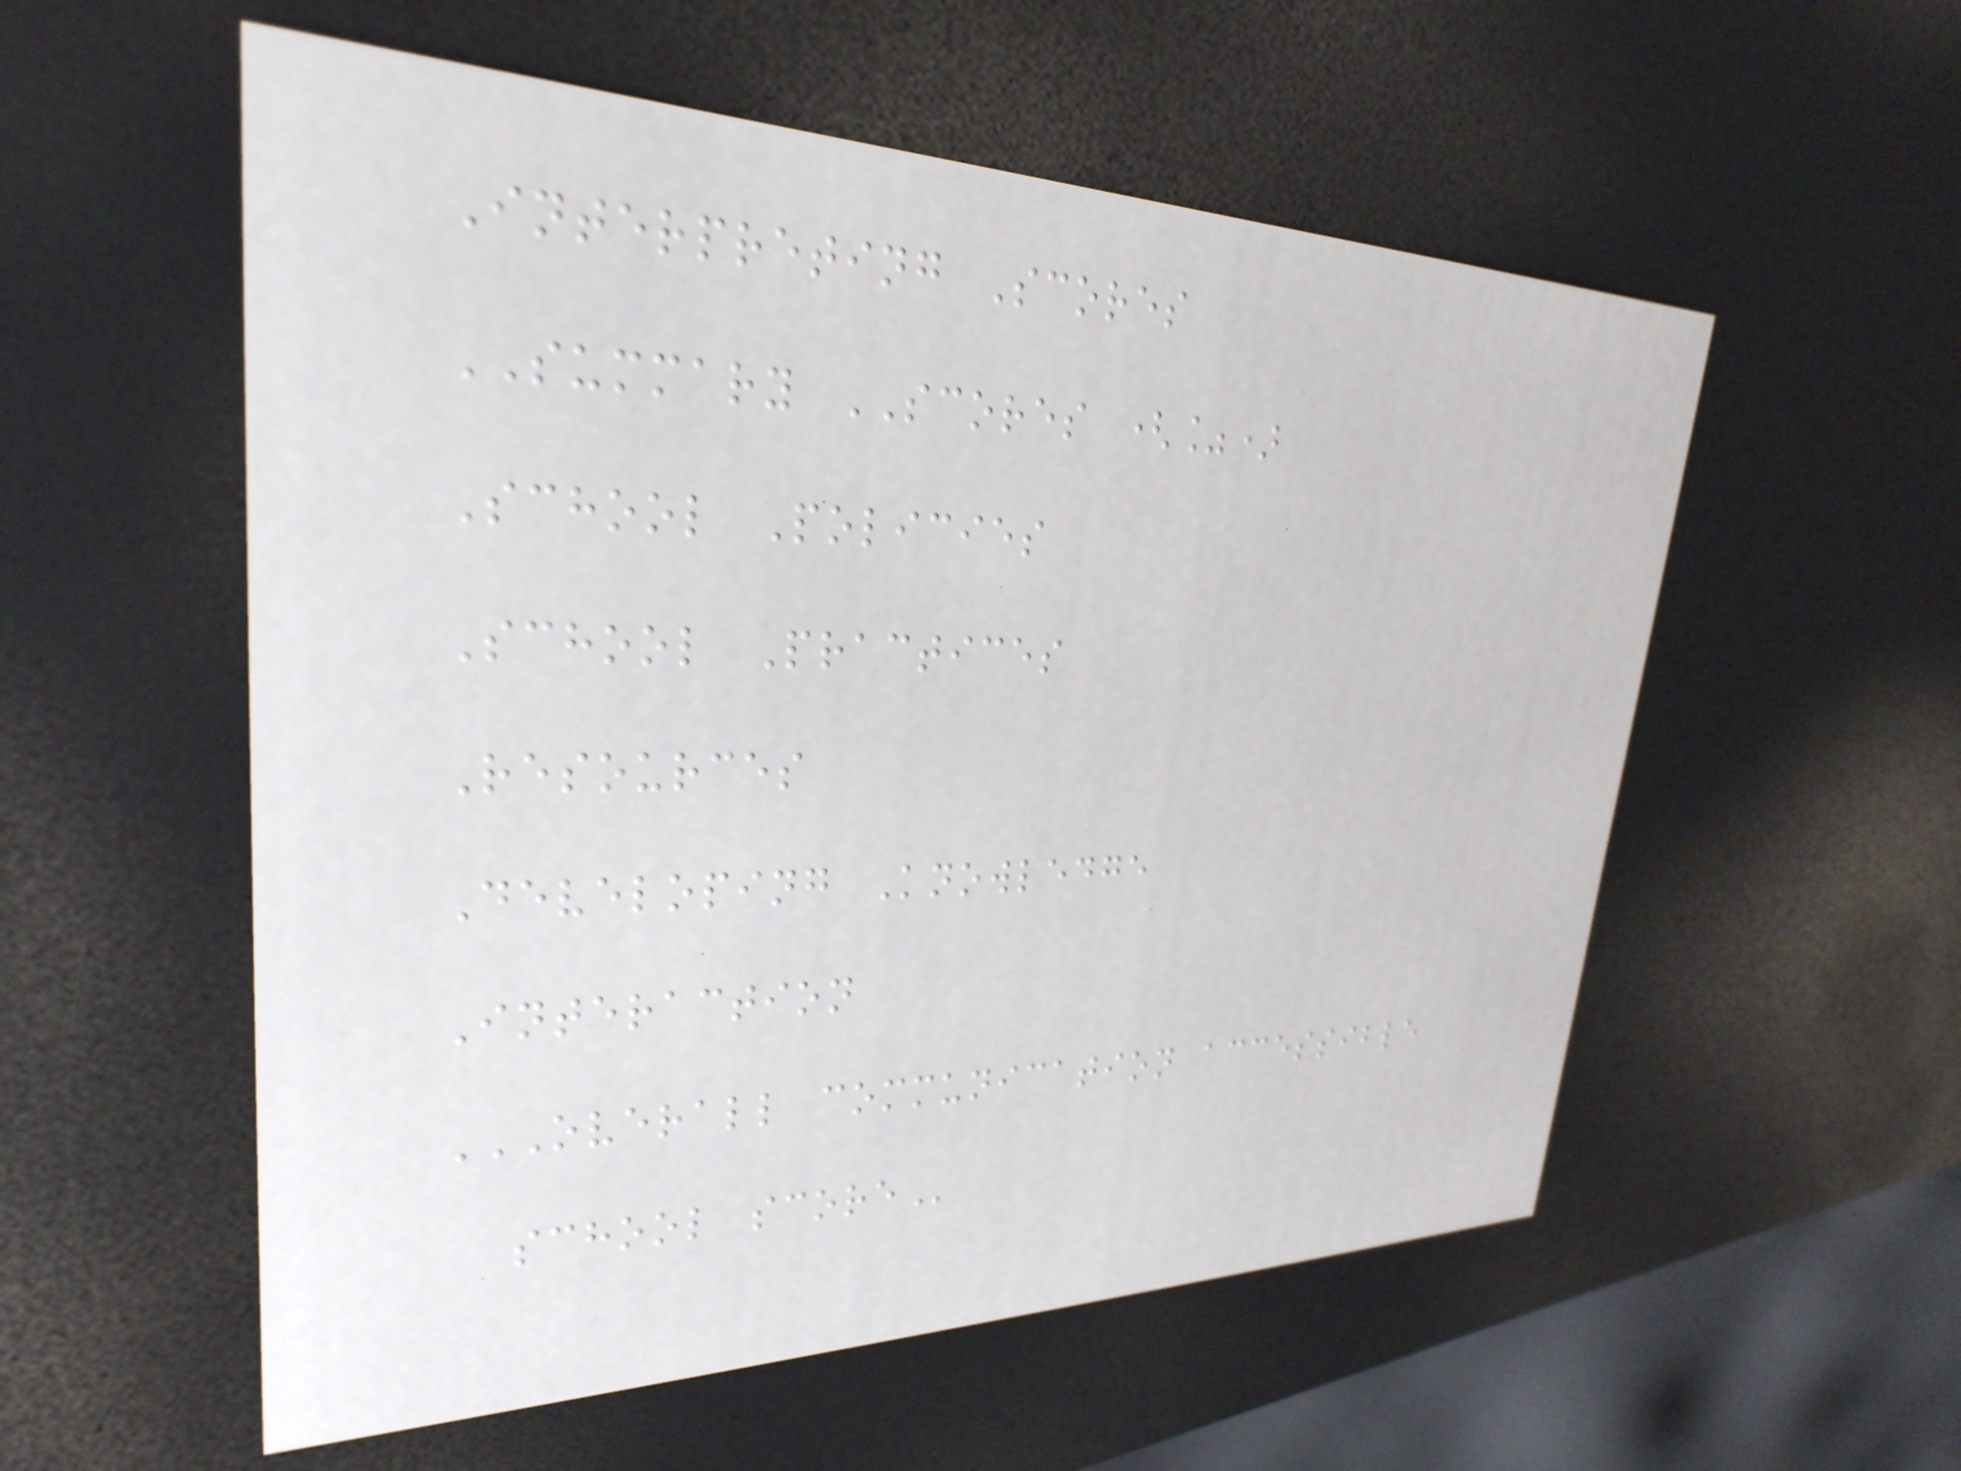Interpreting Scores
SUMMARY SCORES (%)
School Policies
School Practices
Resources
Developing Knowledge
Interaction
OVERALL COMMUNICATION ACCESSIBLE
SCHOOL SCORE
